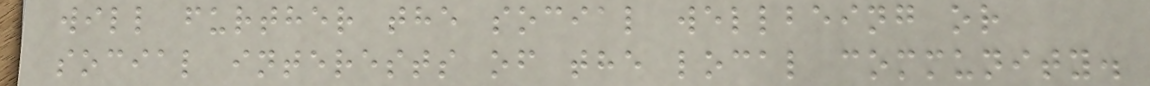will further the social wellbeing or
social interests of the local community.
